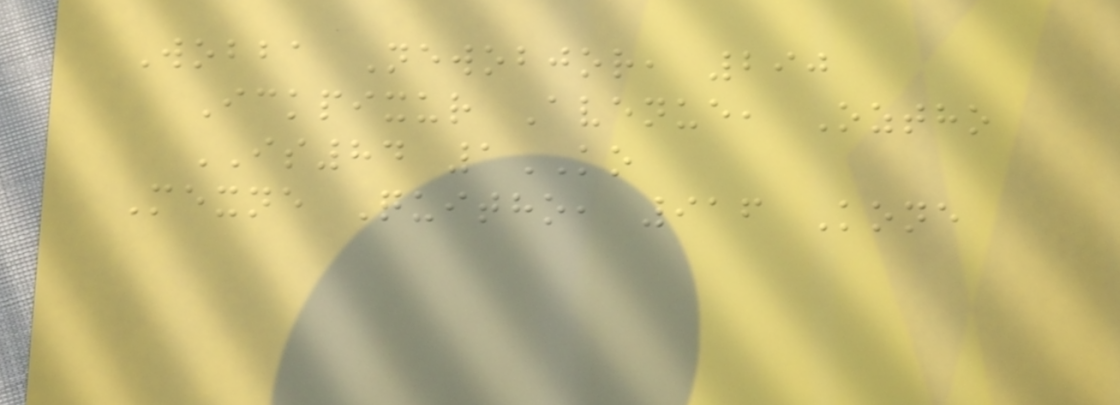Wobba Newobjor, 290
Ickpixur Avenue, Oztho
IS84 1KO
Mexne Quitho, 916 Kone
